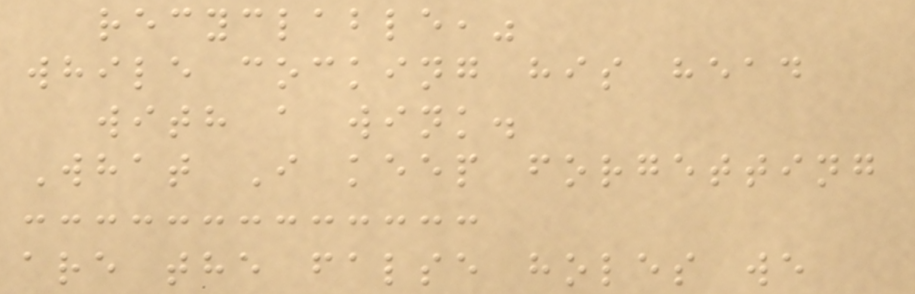recyclable,"
while cocking his head
with a wink.
What I keep forgetting
are the false holes we
